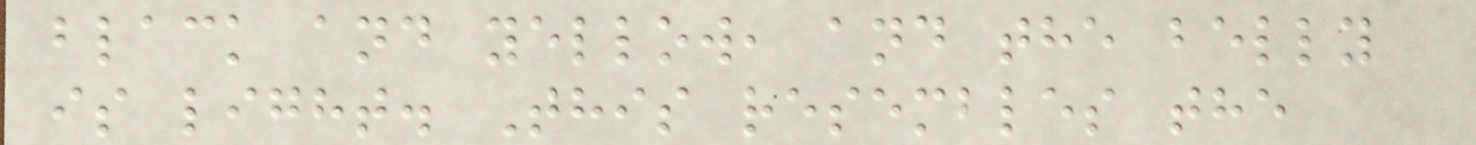black and yellow, and the belly
is light. This resembles the
